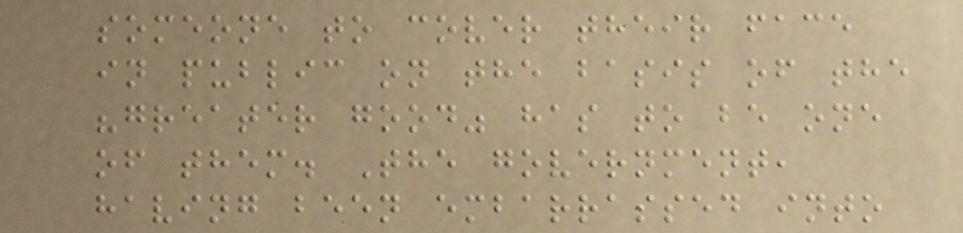someone to cover their face
in public on the basis of the
"greater good" has to be one
of them. The government,
having been embarrassed into
